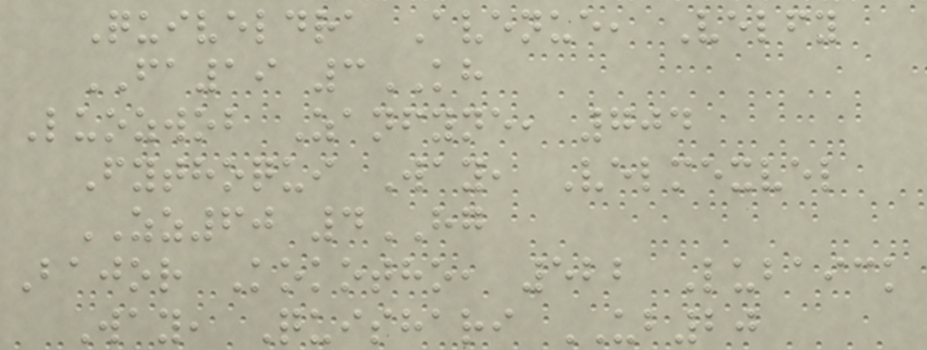Quiveldra Avenue, Velfy
FA19 3KH
Luozwob Zanfyne, 704
Fythoqui Way, Velmexvel
ZZ60 4HG
Bajor Kokotho, 522 Lubaick
Way, Quishari UB20
